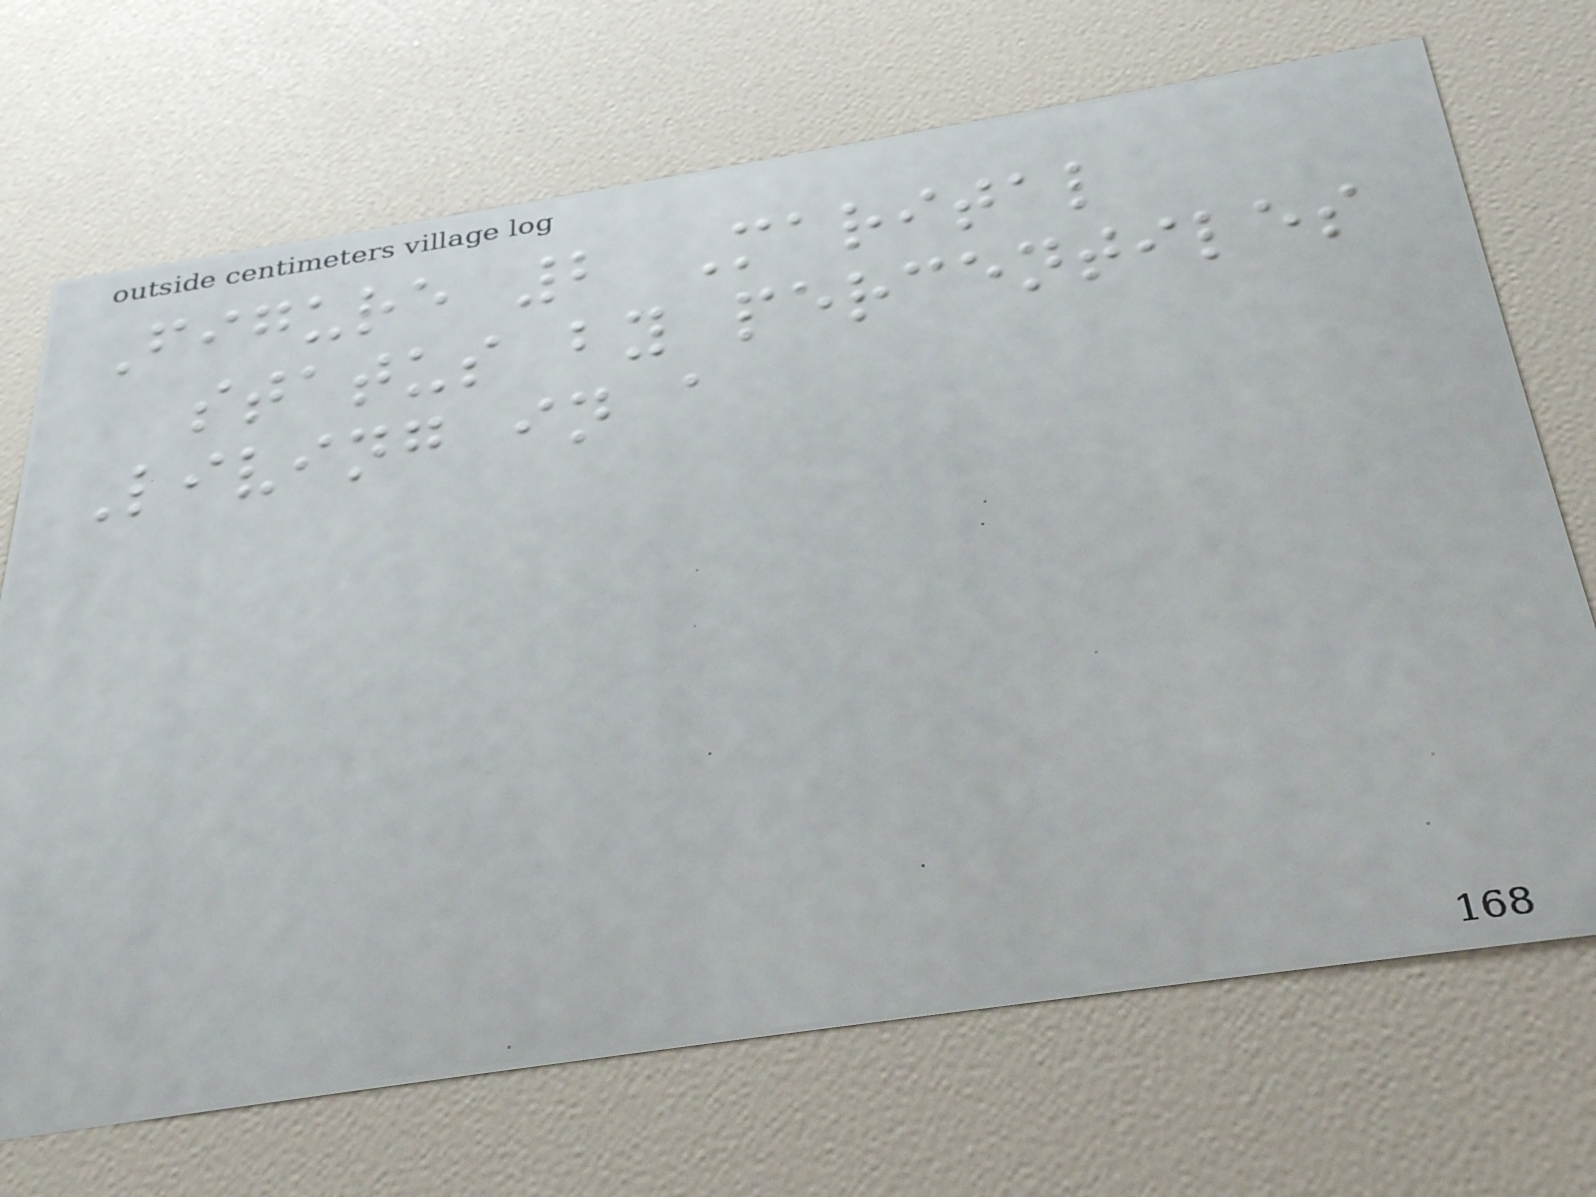Figure 2 Marital
status by percentiles
Living in a
